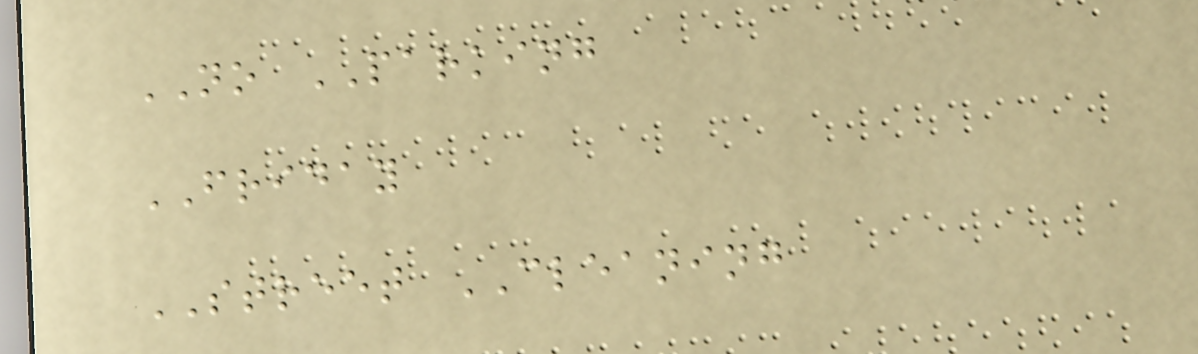NO PARKING
FRIDAY
STREET CLEANING
